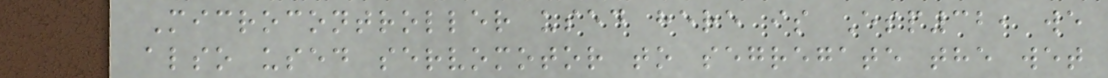Microcontroller used here is Esp32, we
also used servomotor to segregate the wet
